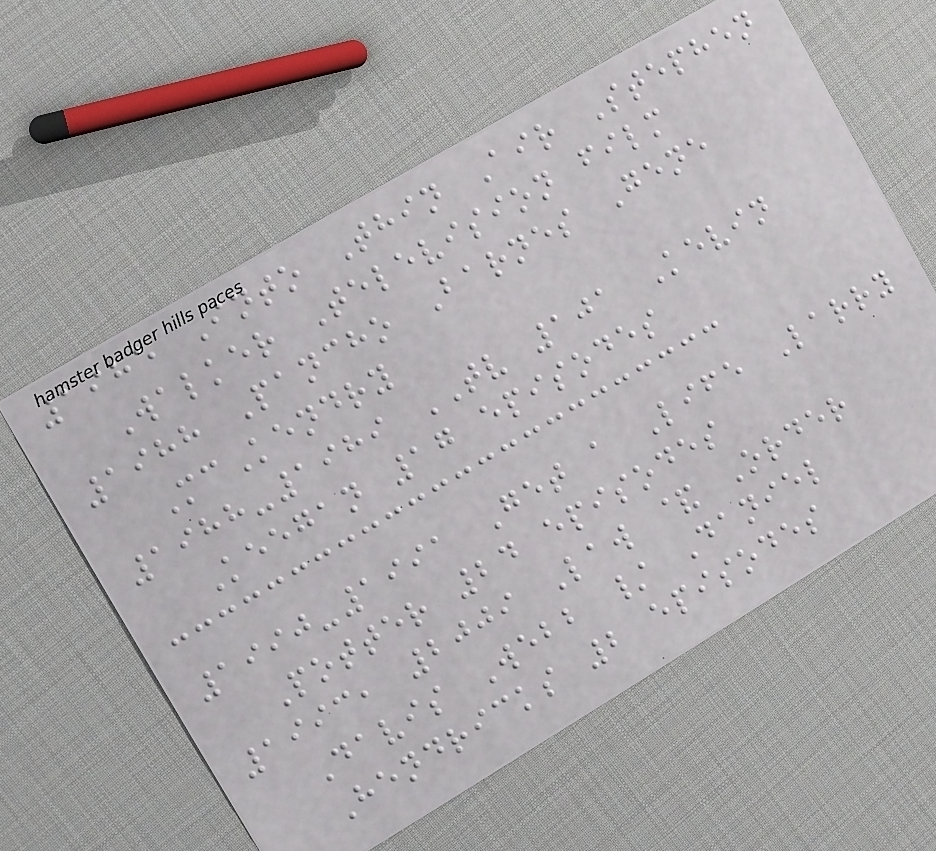1985 Into Thin Air Stephen
Walker Television film
1988 Pancho Barnes Gene
McKendry
1988-1989 TV 101 Kevin
Keegan 17 episodes
1990-1991 Get a Life Larry
Potter 24 episodes
1993, 2009 Law & Order
Davis Webb / Daniel
Hendricks 2 episodes
